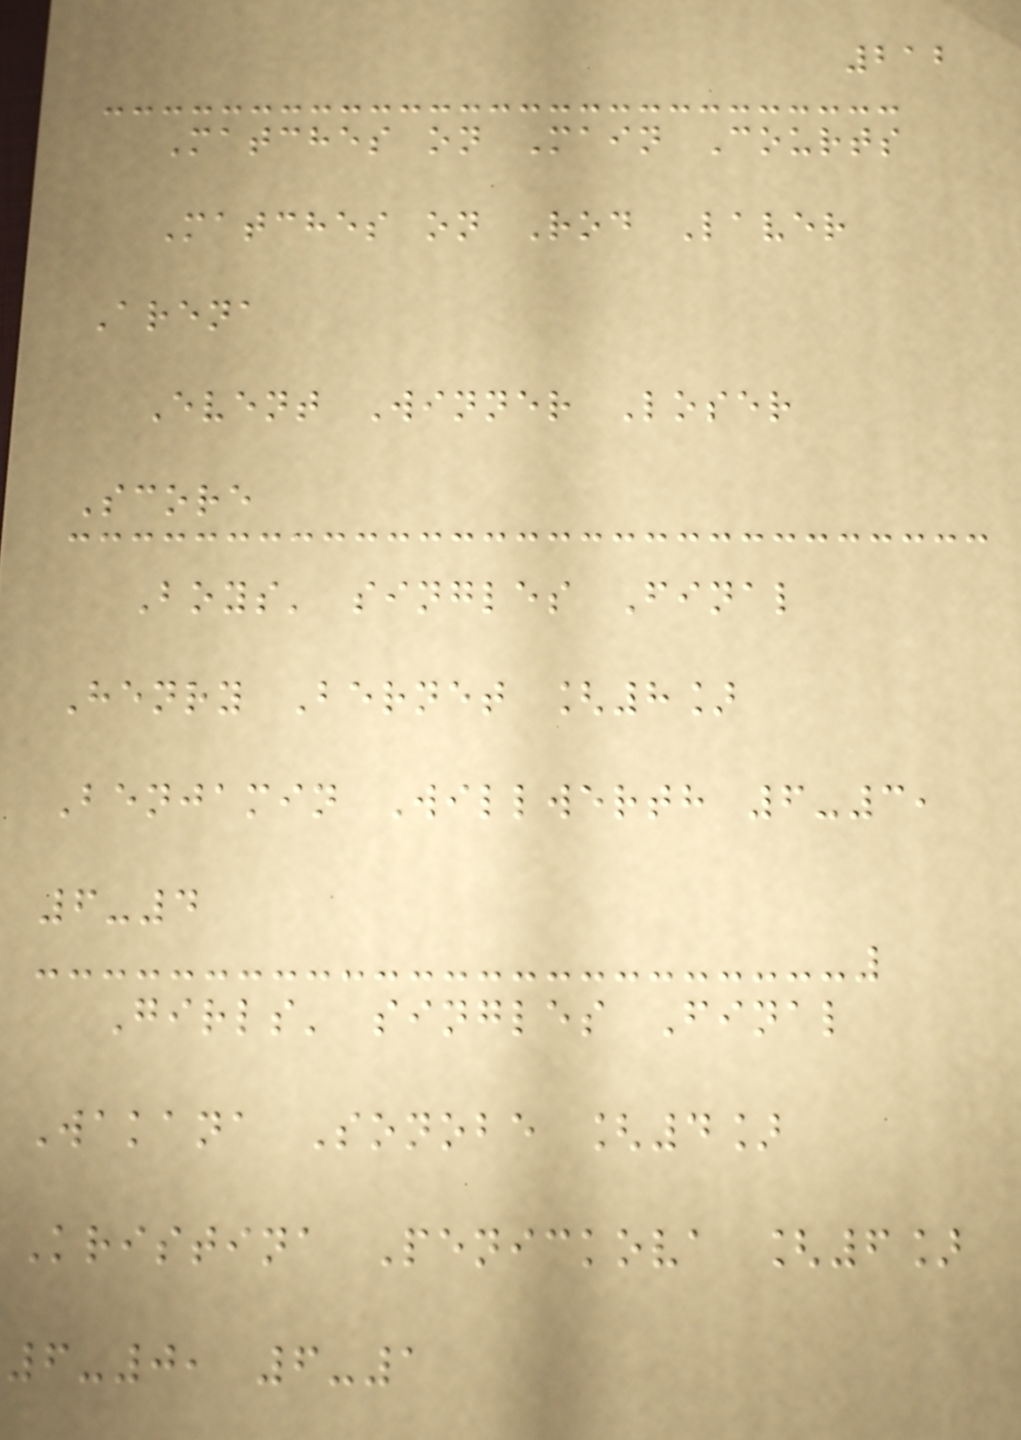212
Matches on Main Courts
Matches on Rod Laver
Arena
Event Winner Loser
Score
Boys' singles Final
Henry Bernet [8]
Benjamin Willwerth 6-3,
6-4
Girls' singles Final
Wakana Sonobe [4]
Kristina Penickova [6]
6-0, 6-1
